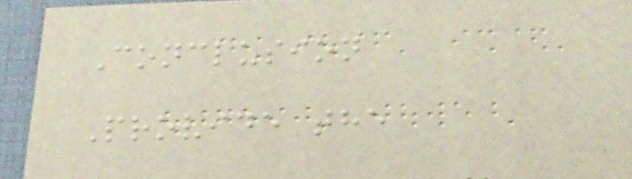Conclusion
Provide the
